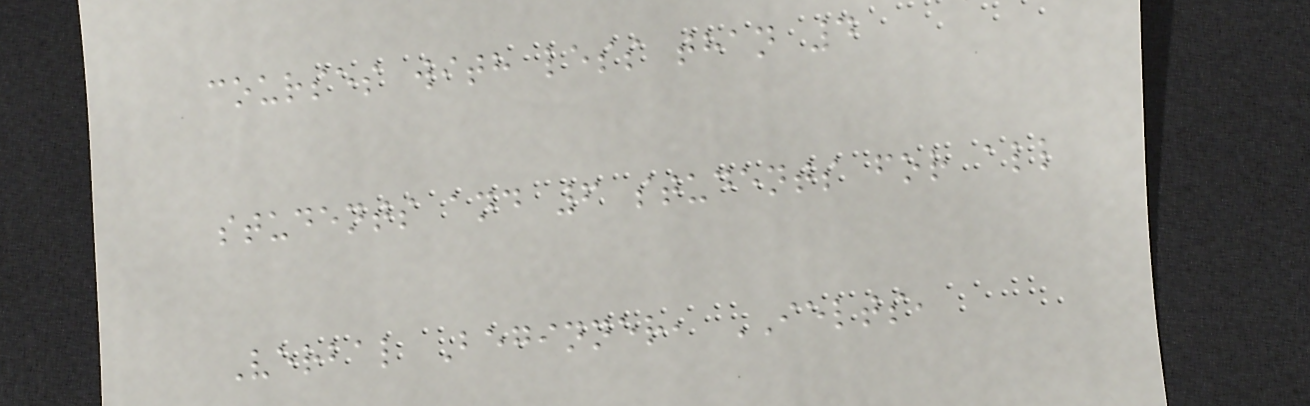courses with less than 4
students and 6 students for all
Verbal Beginner, IELTS,
